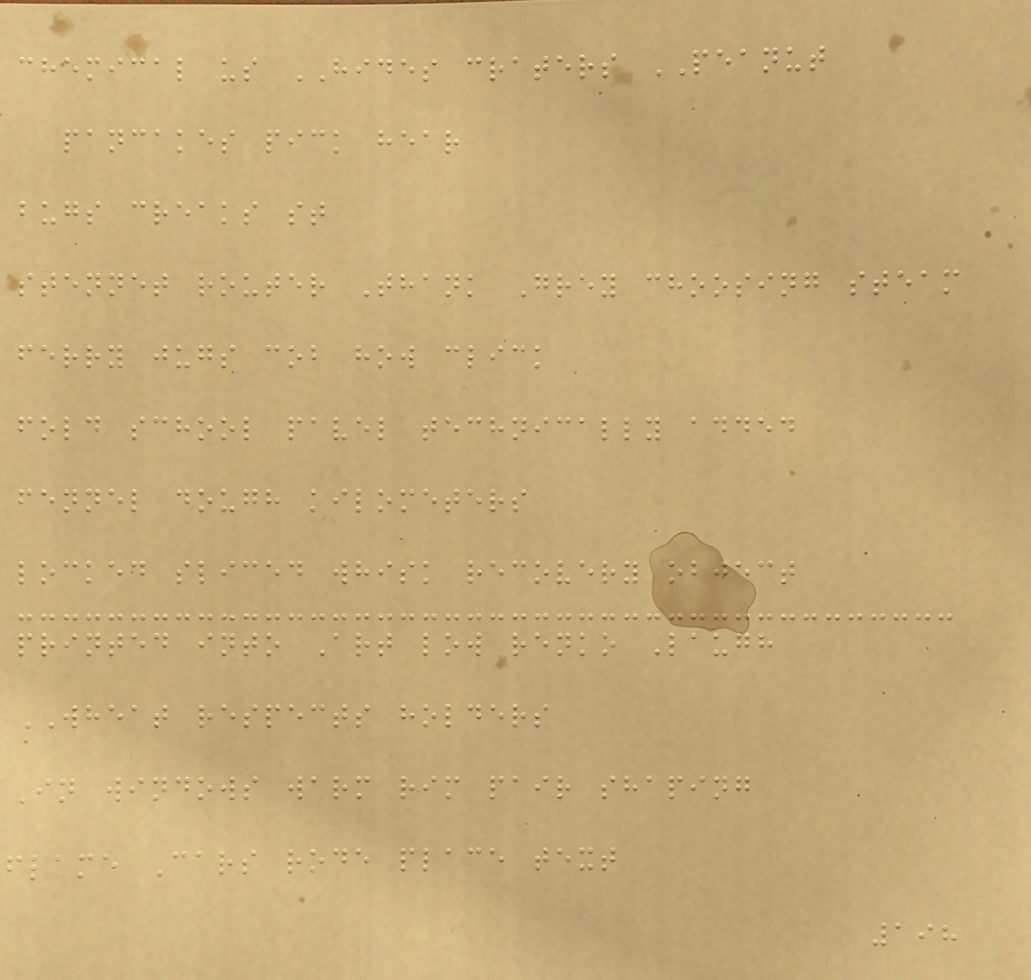chemical us HIDES craters PEANUT
pancakes pick hear
bugs creaks st
stennet router Thank Grey choosing steam
ferry jugs cob how click
fold school pavel technically added
fennel dough kilometers
locked sliced whisk recovery object
printed into Art low renko Laugh
WHEAT respects holders
In windows warm rim pair shaping
flame Cars rode place text
198
